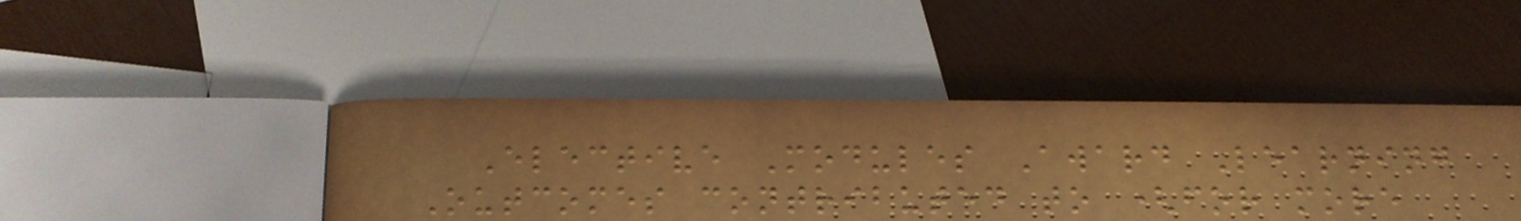Elective Modules Award Learning
Outcomes contributed to (for more
